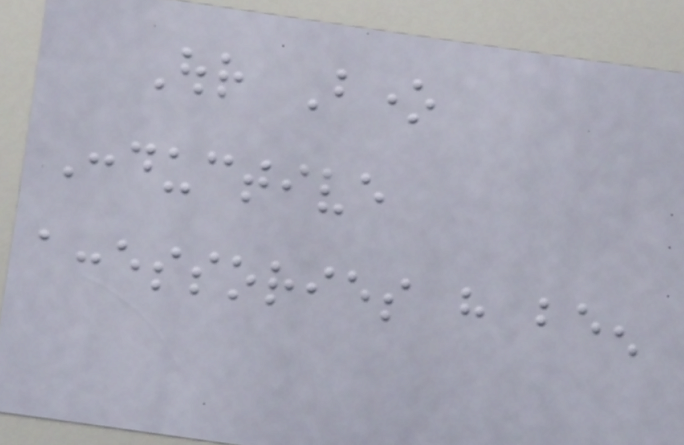Our Bone
Conductive
accessories have been
